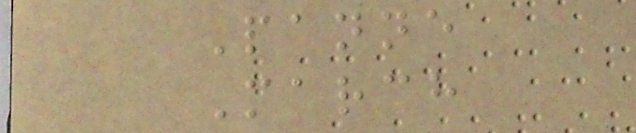Panne
March
